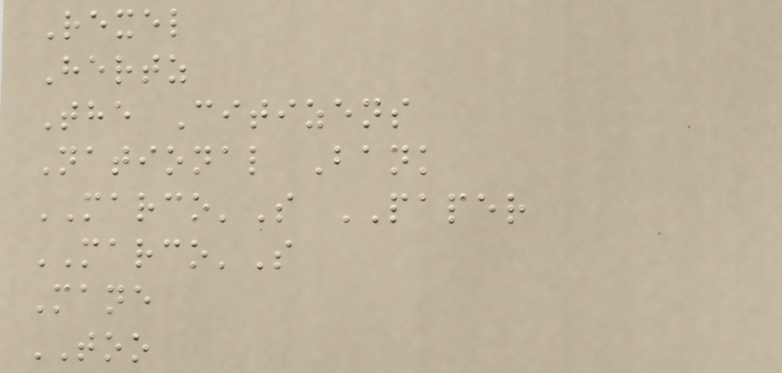Rexel
Hertz
The Citizens
National Bank
MARCO'S PAPER
MARCO'S
Mane
TOO
